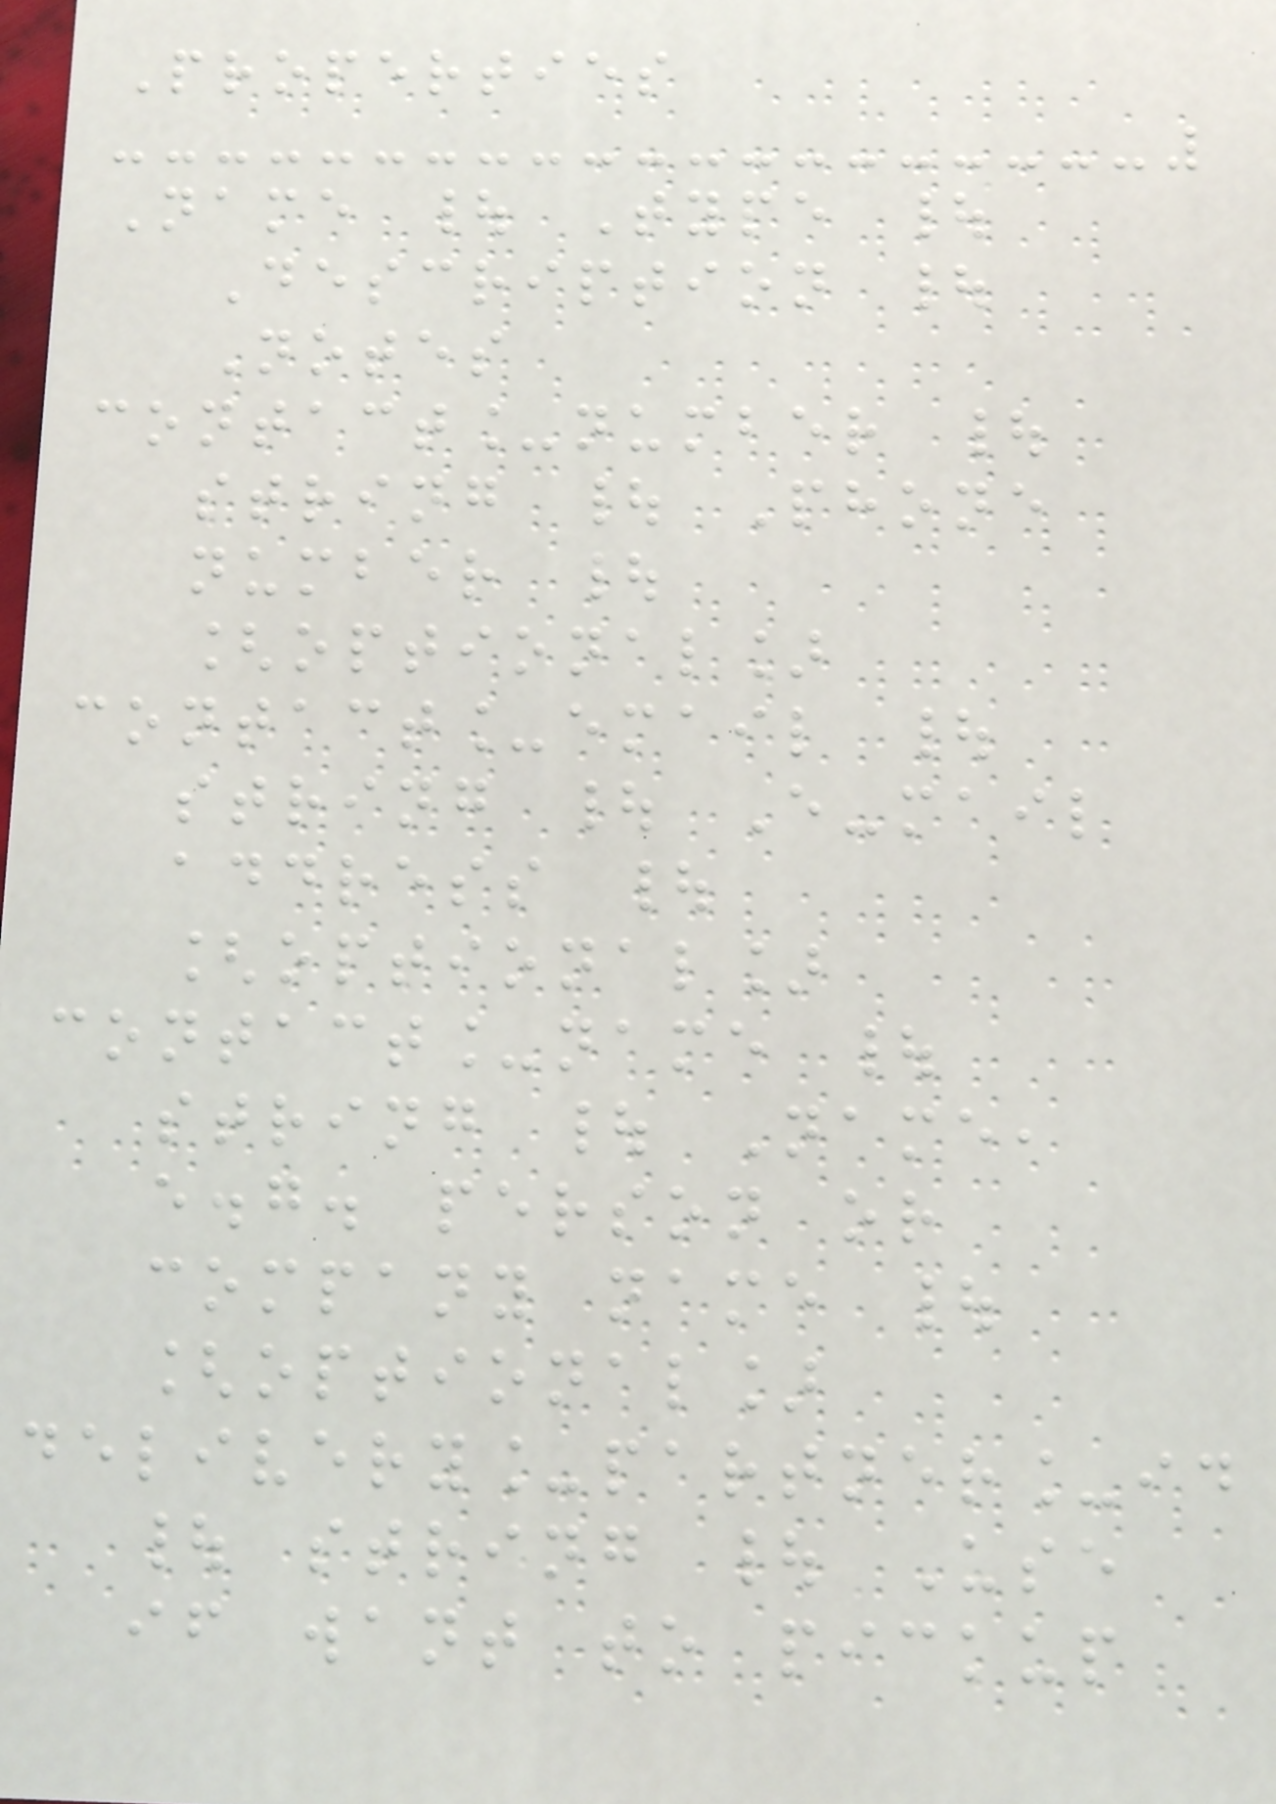Properties
Name | Type |
Description |
Notes
contact_number |
string | Phone
number |
[optional]
contact_email |
string | E-mail
address |
[optional]
contact_name |
string | Name,
e.g. person or
company name |
[optional]
delivery_partner_id
| string | Use
if want to pickup
